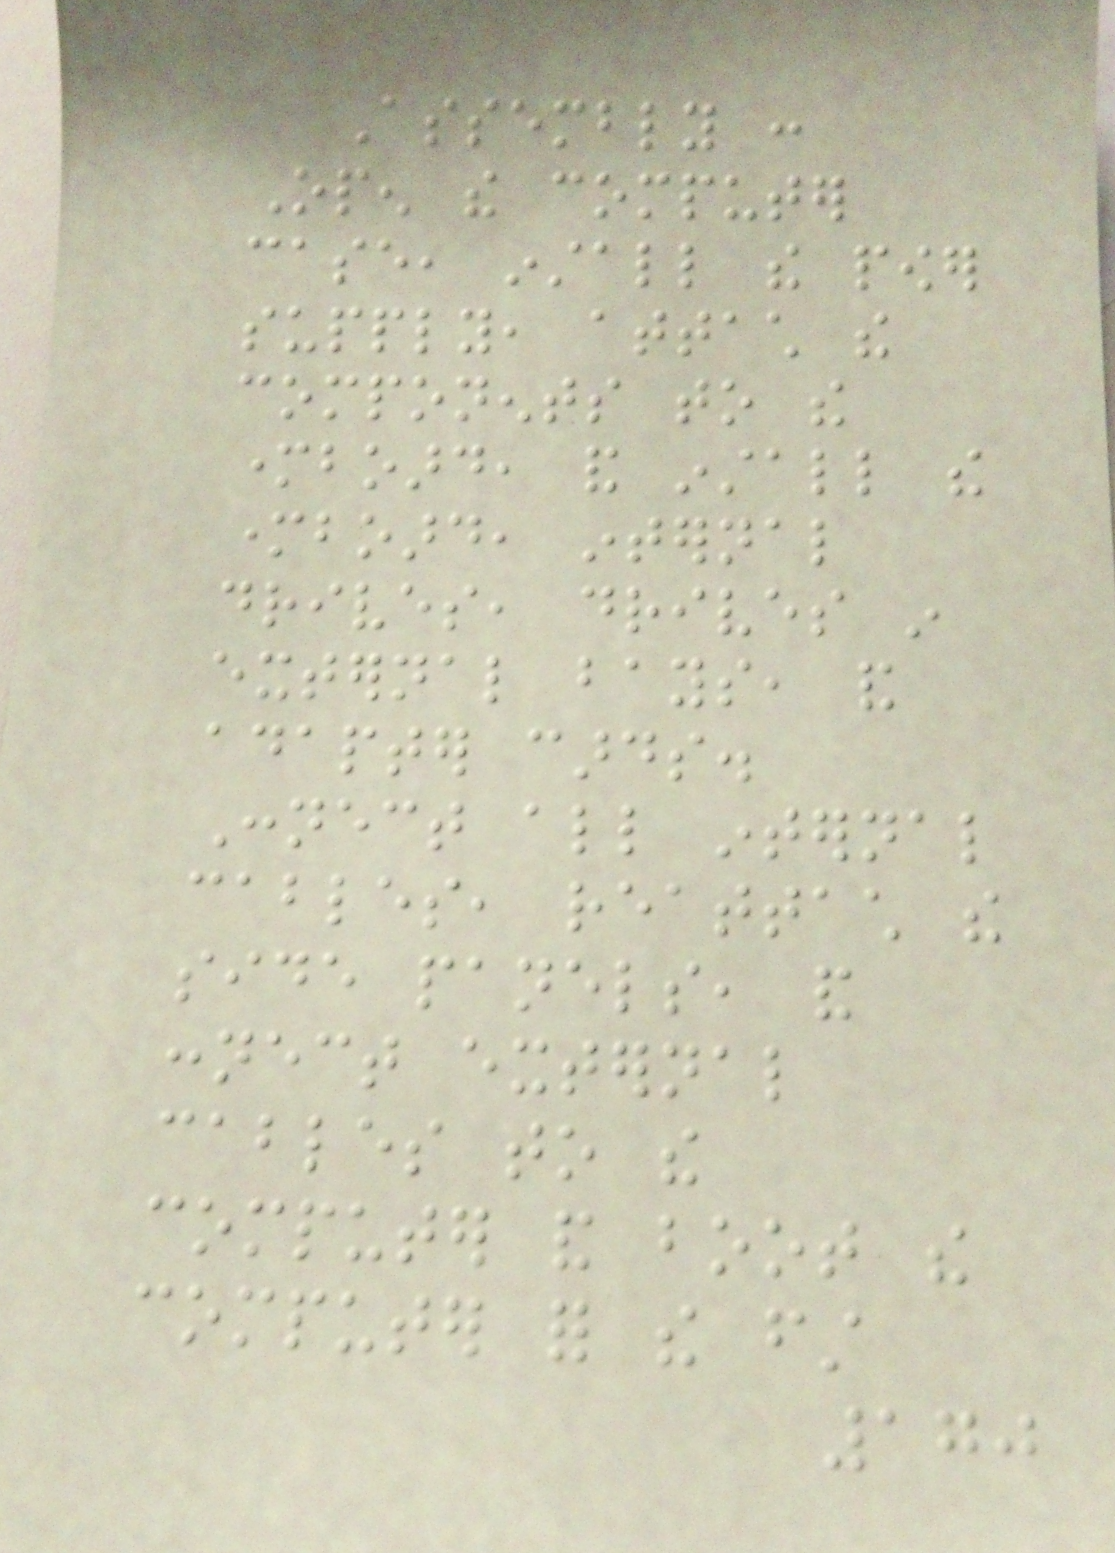Assembly :
Open the computer
case, install the power
supply, attach the
components to the
motherboard, and install the
motherboard, internal
drives, drives in
external bays, and
adapter cards.
Connect all internal
cables, reattach the
side panels, and
connect external
cables to the
computer and boot the
computer for the first
170
